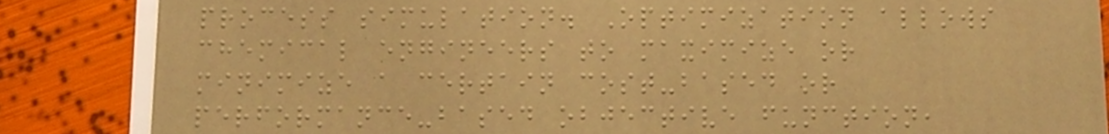process simulation. Optimization allows
chemical engineers to maximize or
minimize a certain cost-based or
performance-based objective function,
